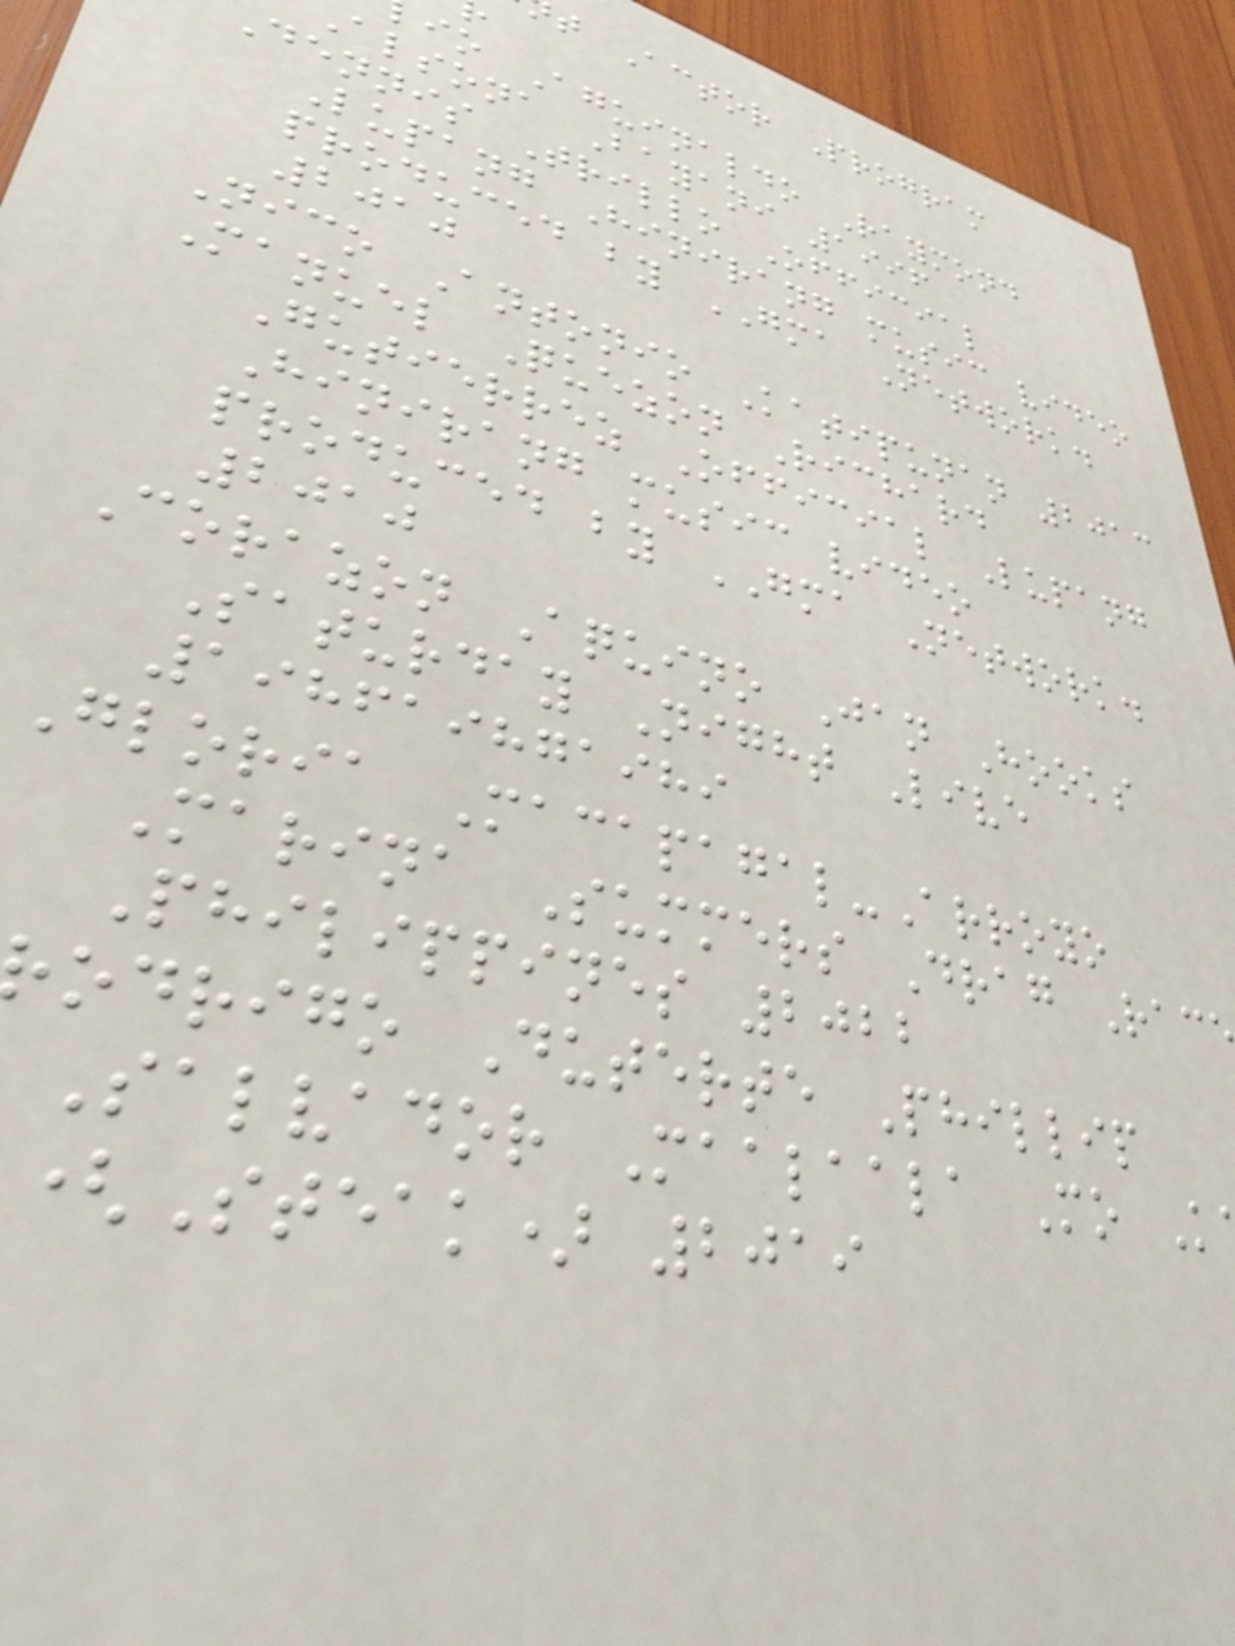t Actor Program
io Aguinaldo Raymond
alsona Bayani 1996
dennis Trillo Official
Lupang Hinirang music video
produced by GMA Network.
2010
Nico Antonio Katipunan 2013
Manuel Quezon Richard
Gutierrez Official Lupang
Hinirang music video
produced by GMA Network.
2010
Corazon Aquino Jan Hooks
Saturday Night Live
198619871989
Gloria Macapagal-Arroyo
Marina Summers Drag Rac
Philippines 2022
odrigo Duterte Phillip
Salvador Maalaala Mo K
(Steak) 2019
